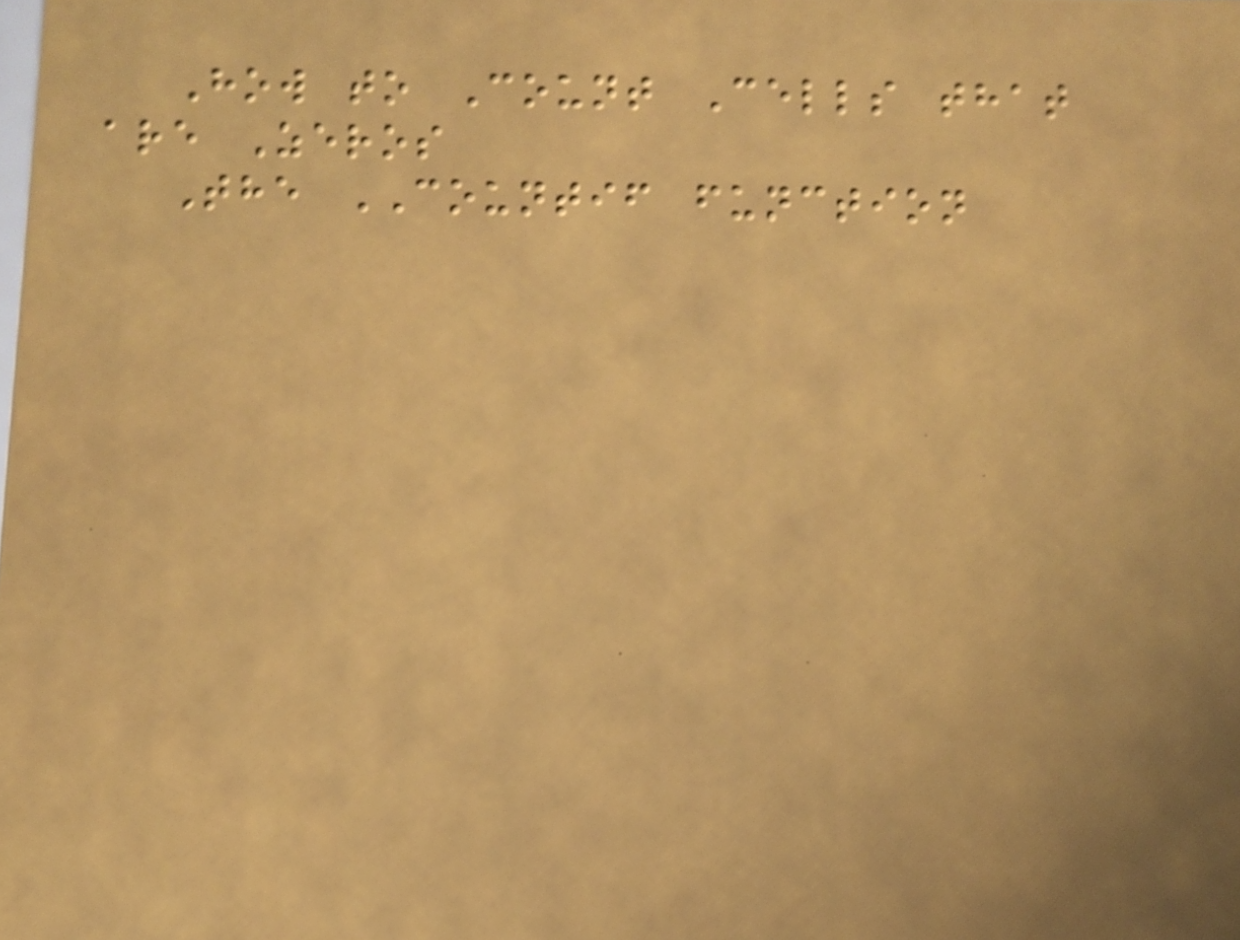How to Count Cells that
are Zeros
The COUNTIF function
